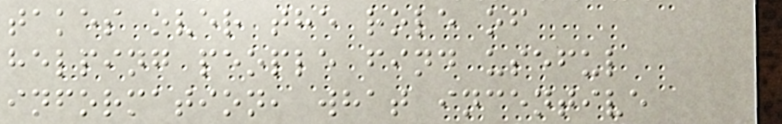takes over the role of
helping people find useful
information, what incentive
